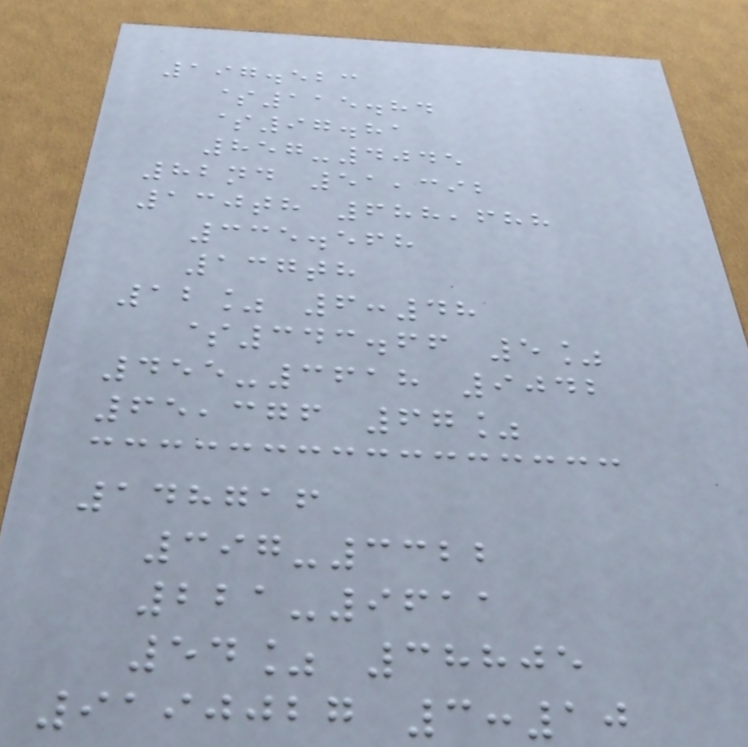197.523
$115.84
$97.81
857-4045
82nd 51,392
130th 688,688
335.568
137th
12% 6:48
$343.66 5%
455-3618 9042
65,376 67%
148716
397-3322
221-9611
54% 38805
9190027 3:10
